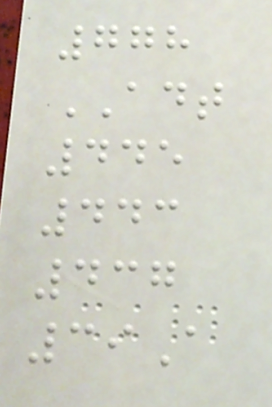778
ADT
445
443
437
39A
